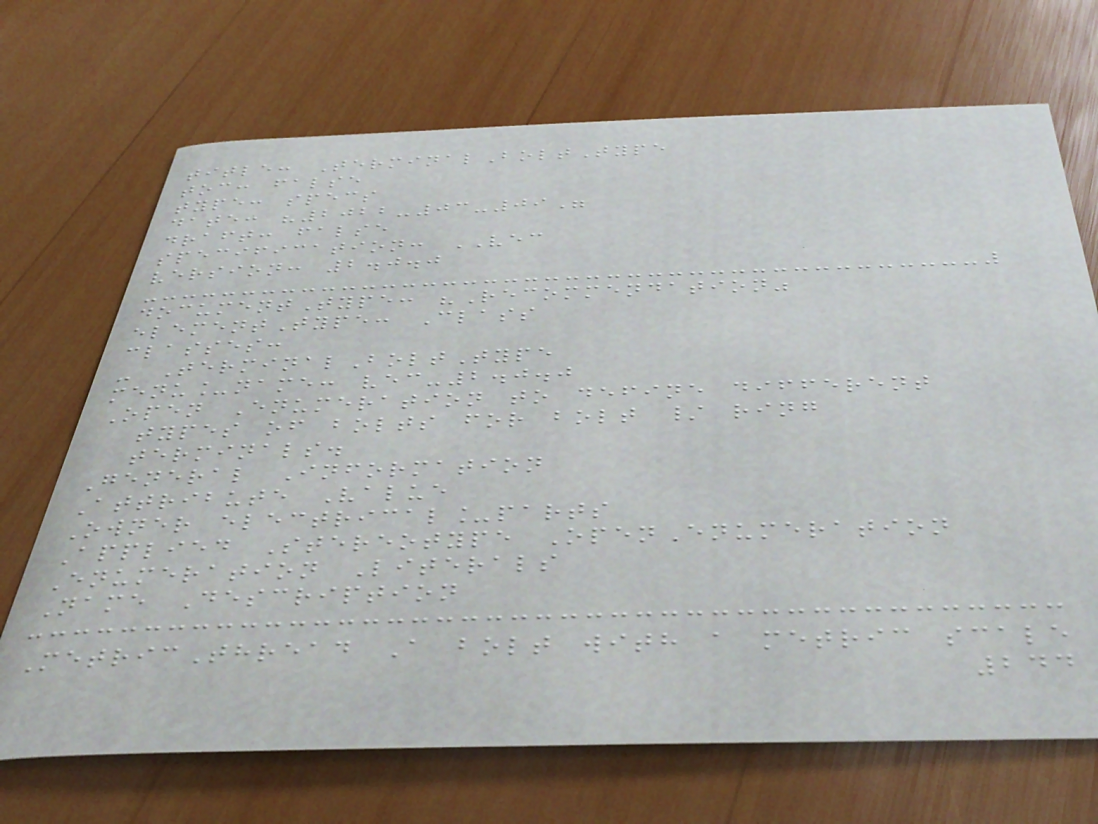title: TerminalBoltType
toc: false
type: specs
date: "2022-03-09"
draft: false
specification: VEC
version: 2.0.0
documentType: "Recommendation"
elementType: Class
classes:
- TerminalBoltType
menu_name: vec-2.0.0
Open Enumeration to define different
types of bolts for bolt / ring
terminals.
General Information
Attribute Value
Owner electrical_parts
Applied Stereotype OpenEnumeration
Enumeration Literals
Name Description
MetricThread A bolt with a metric scale
244
